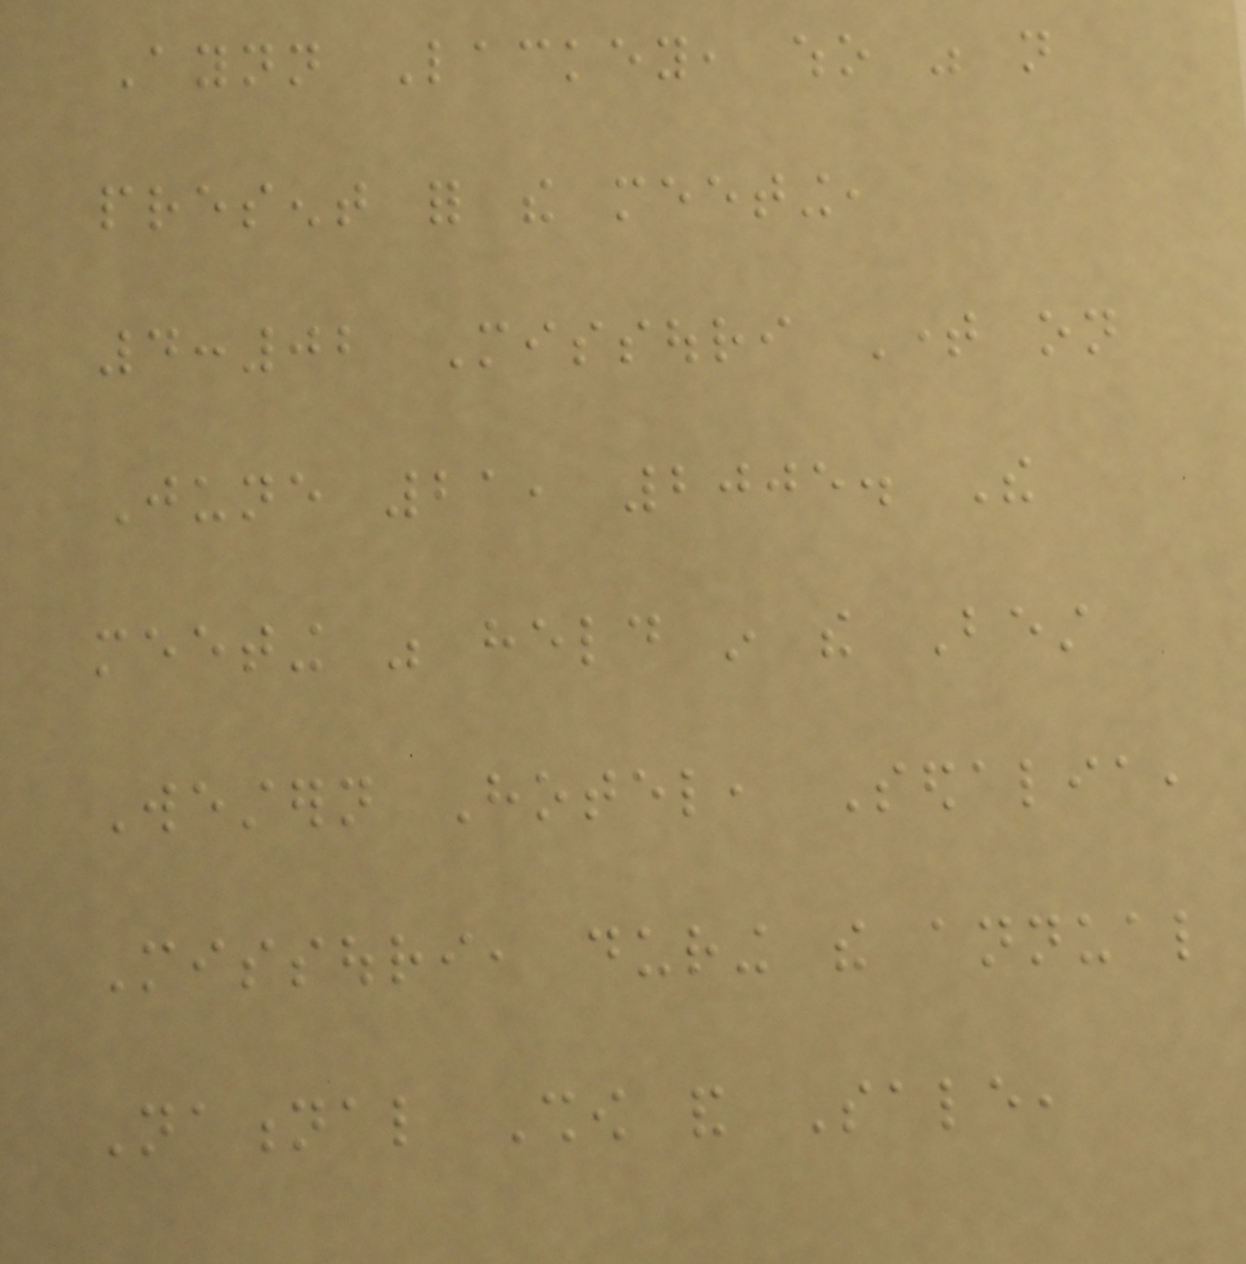Aynn Lackey, who was not
present for the meeting,
4:02 Missouri Time on
June 21, 2005. The
meeting was held in the Best
Western Hotel, Sedalia,
Missouri, during the annual
National Show and Sale,
